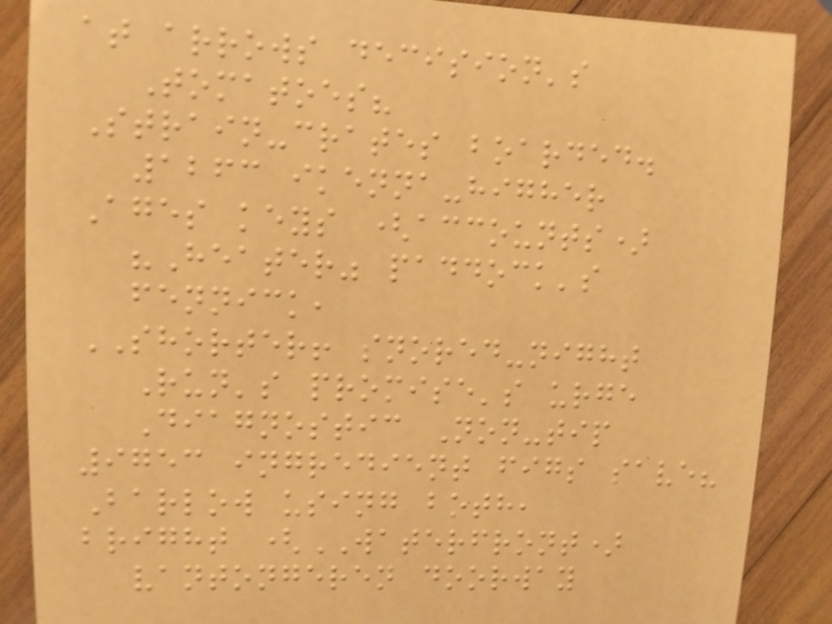at arrows decision's
Tomatoes?
Strain-crates boarded.
1263 ikenna-higher
Ages keys (accounts)
"Heater" paddock's
fennick,
SHORTER! snored-night
Run's promise's urge
Diagnostic Non-tip
9753 ingredient figs save?
Barlow using both,
bright (WATERFRONT)
vantongeren doorway
